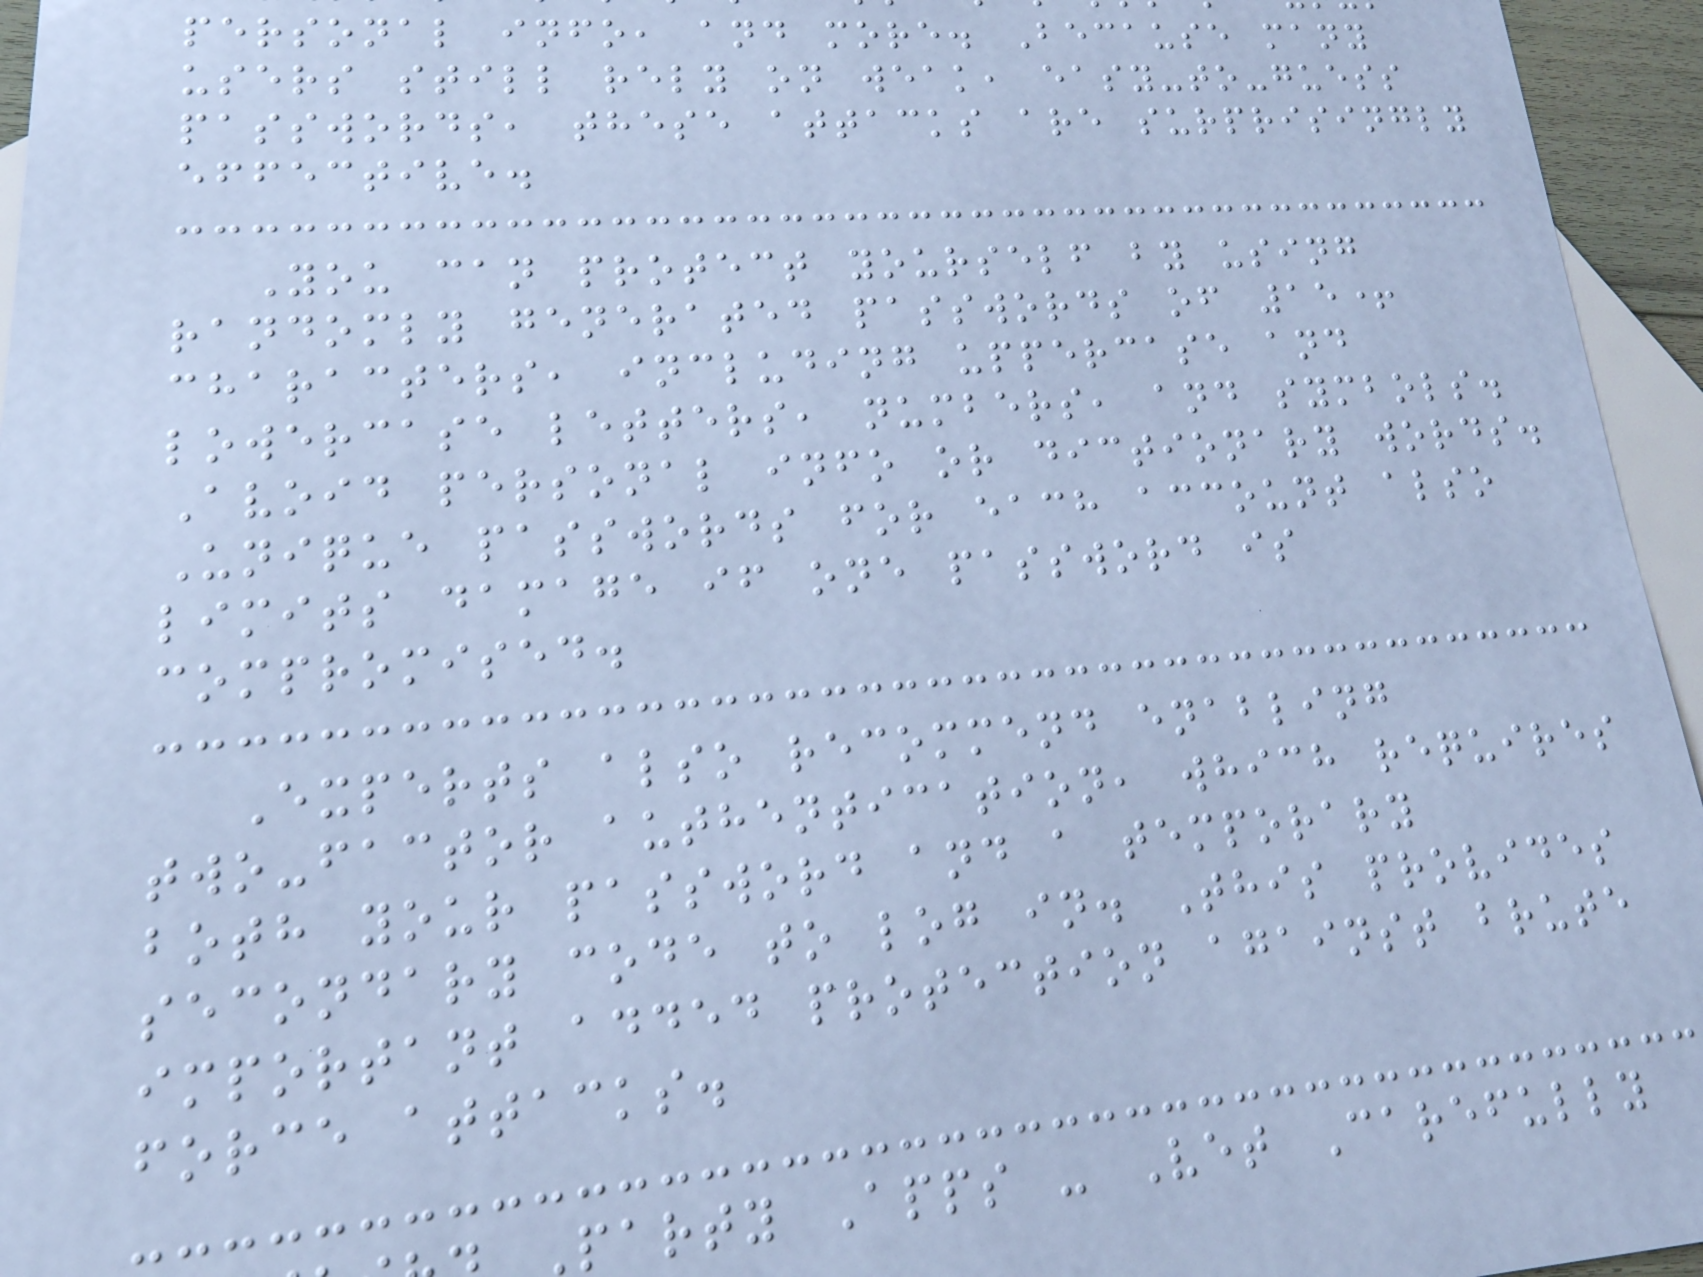personal info, and more. Because many
users still rely on weak, easy-to-guess
passwords, these attacks are surprisingly
effective.
You can protect yourself by using
randomly generated passwords of 15+
characters, including uppercase and
lowercase letters, numbers, and symbols.
Avoid personal info or dictionary words.
Unique passwords for each account also
limits damage if one password is
compromised.
Experts also recommend enabling
two-factor authentication, which requires
both your password and a temporary
secondary code to log in. This provides
important added protection against brute
force attacks.
party Apps - Vet Carefully
